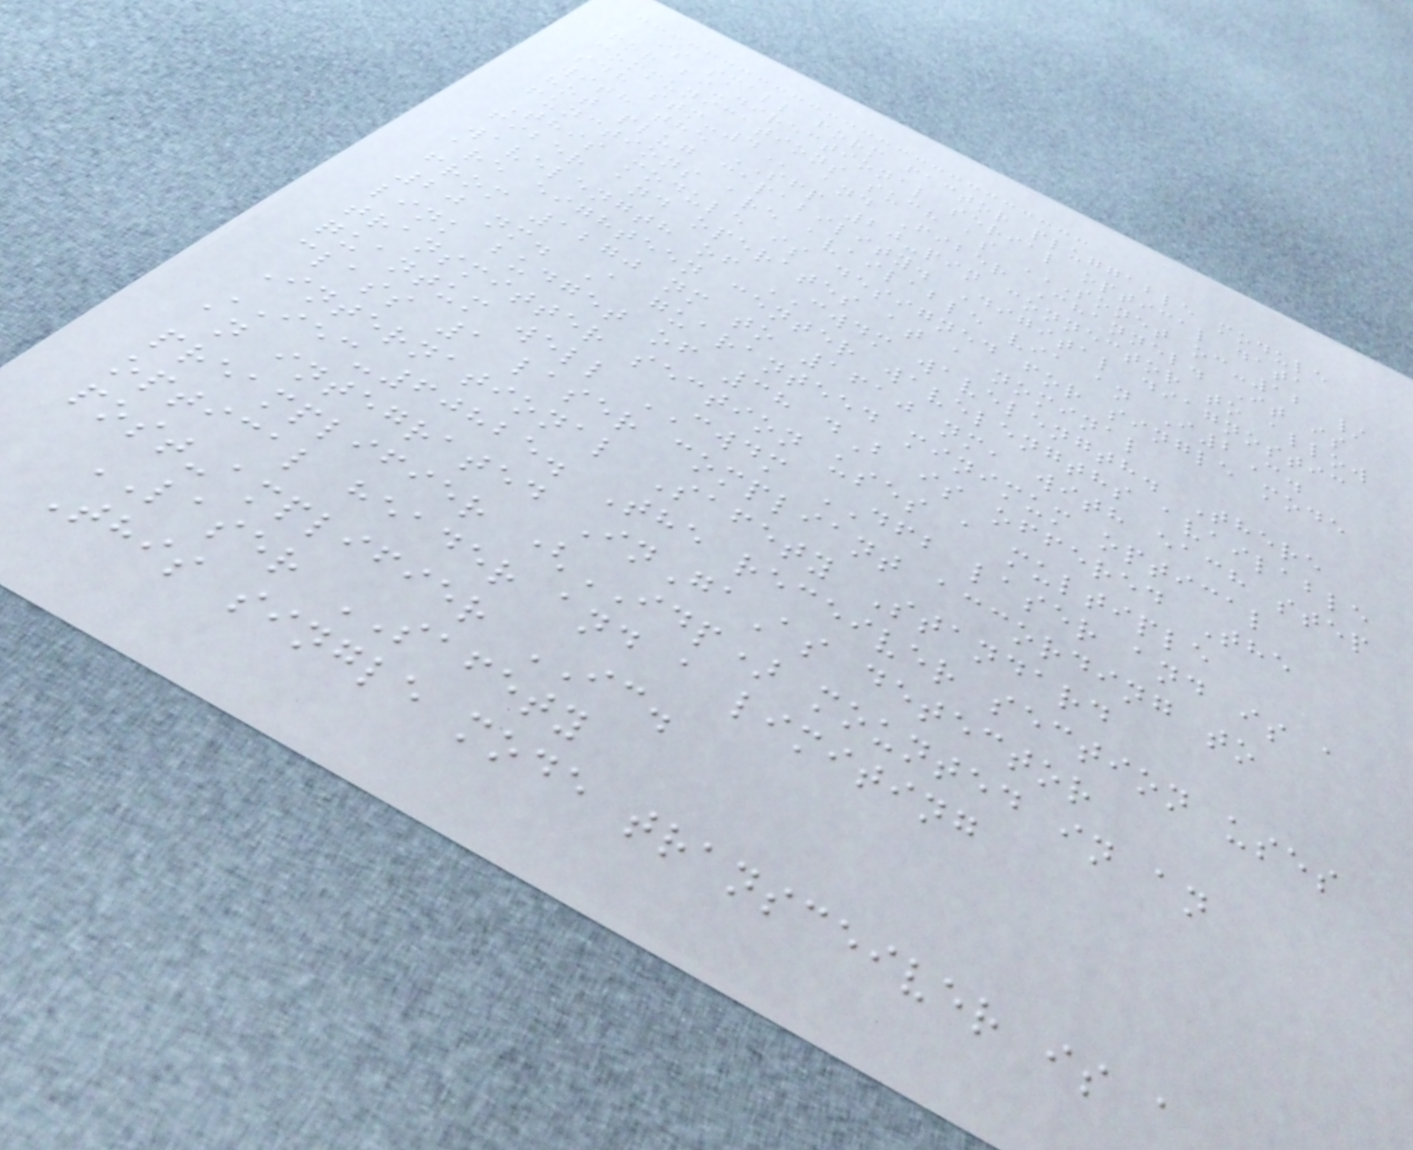is small form factor pluggable module
for bi-directional serial optical data
communications such as SONET OC-12 /
SDH STM-4 and Fiber Channel. It is
with the SFP 20-pin connector to allow
hot plug capability. Digital diagnostic
functions are available via an I2C.
This module is designed for single mode
fiber and operates at a nominal
wavelength of CWDM wavelength. There
are eighteen center wavelengths available
from 1270 nm to 1610 nm, with each step
20 nm. A guaranteed minimum optical
link budget of 38 dB is offered The
transmitter section uses a multiple
quantum well CWDM DFB laser and is a
class 1 laser compliant according to
International Safety Standard
IEC-60825. The receiver section uses
an integrated InGaAs detector
preamplifier (IDP) mounted in an
optical header and a limiting
post-amplifier IC.
LASER SAFETY
This single mode transceiver is a
